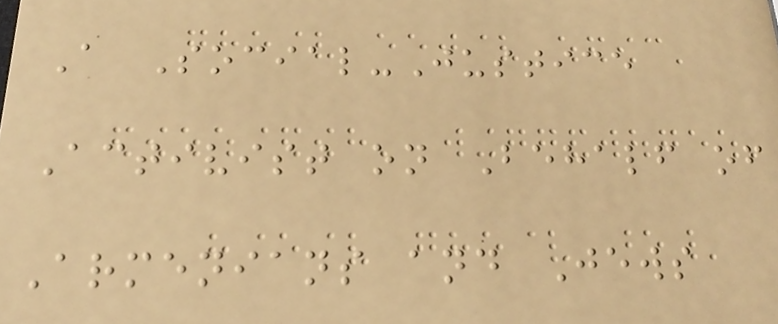A Social-Justice
Activist on Behalf of
Armenians and Jews
